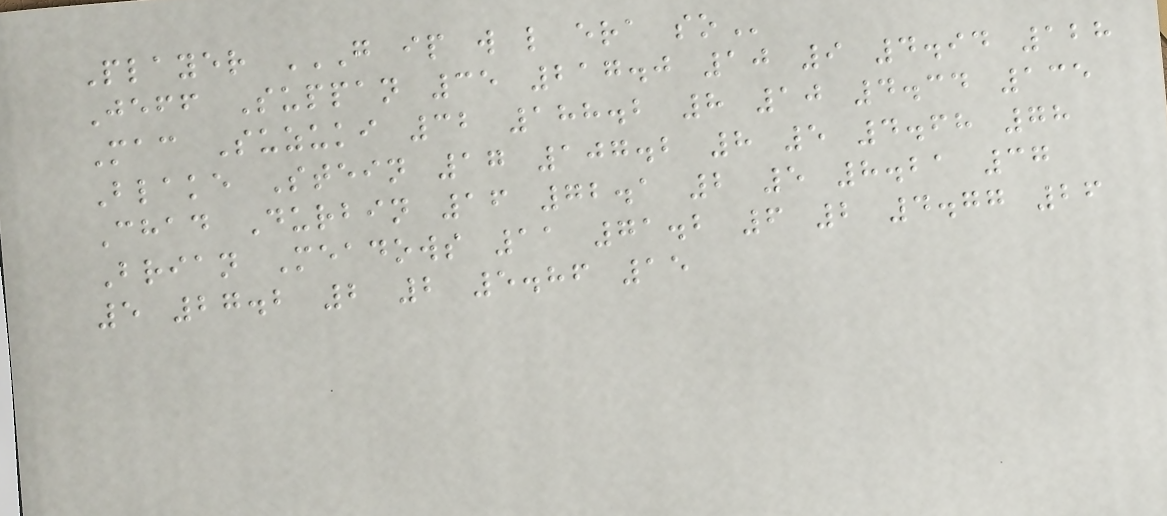Player G IP W L ERA SO
Jeff Suppan 35 217.0 10 9 4.94 128
Mac Suzuki 32 188.2 8 10 4.34 135
Blake Stein 17 107.2 8 5 4.68 78
Chad Durbin 16 72.1 2 5 8.21 37
Brian Meadows 11 71.2 6 2 4.77 26
5 27.2 2 2 5.86 15
